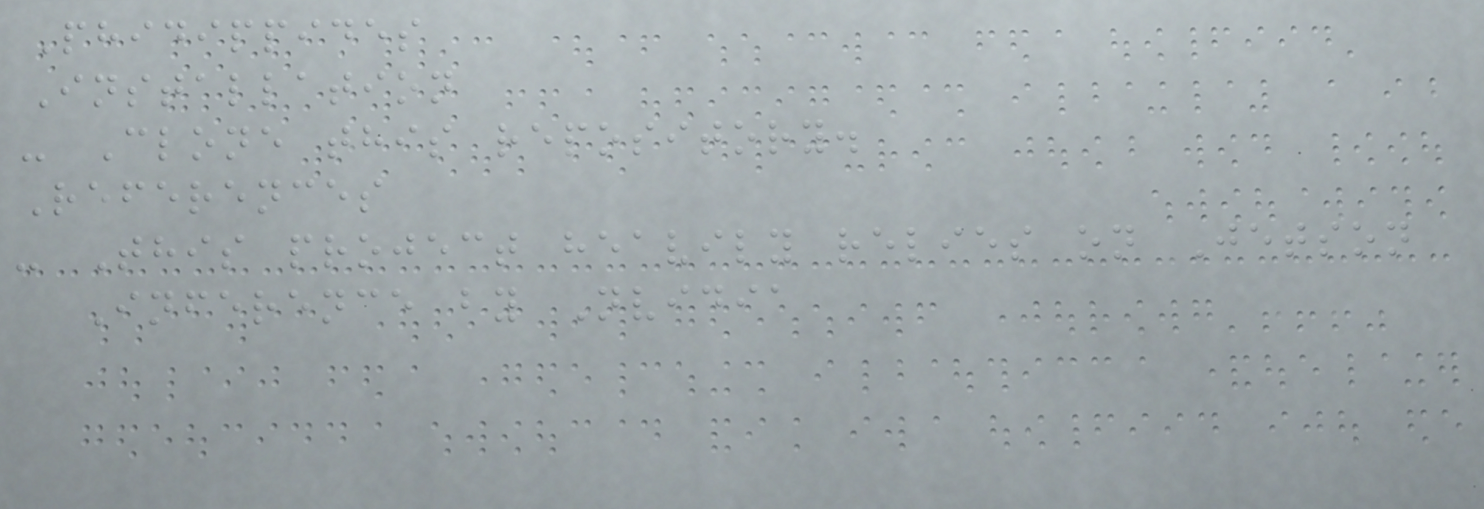Phidippides
Installation
- Clone this repository.
References
- This project heavily relies on Jetson
Inference by Nvidia
